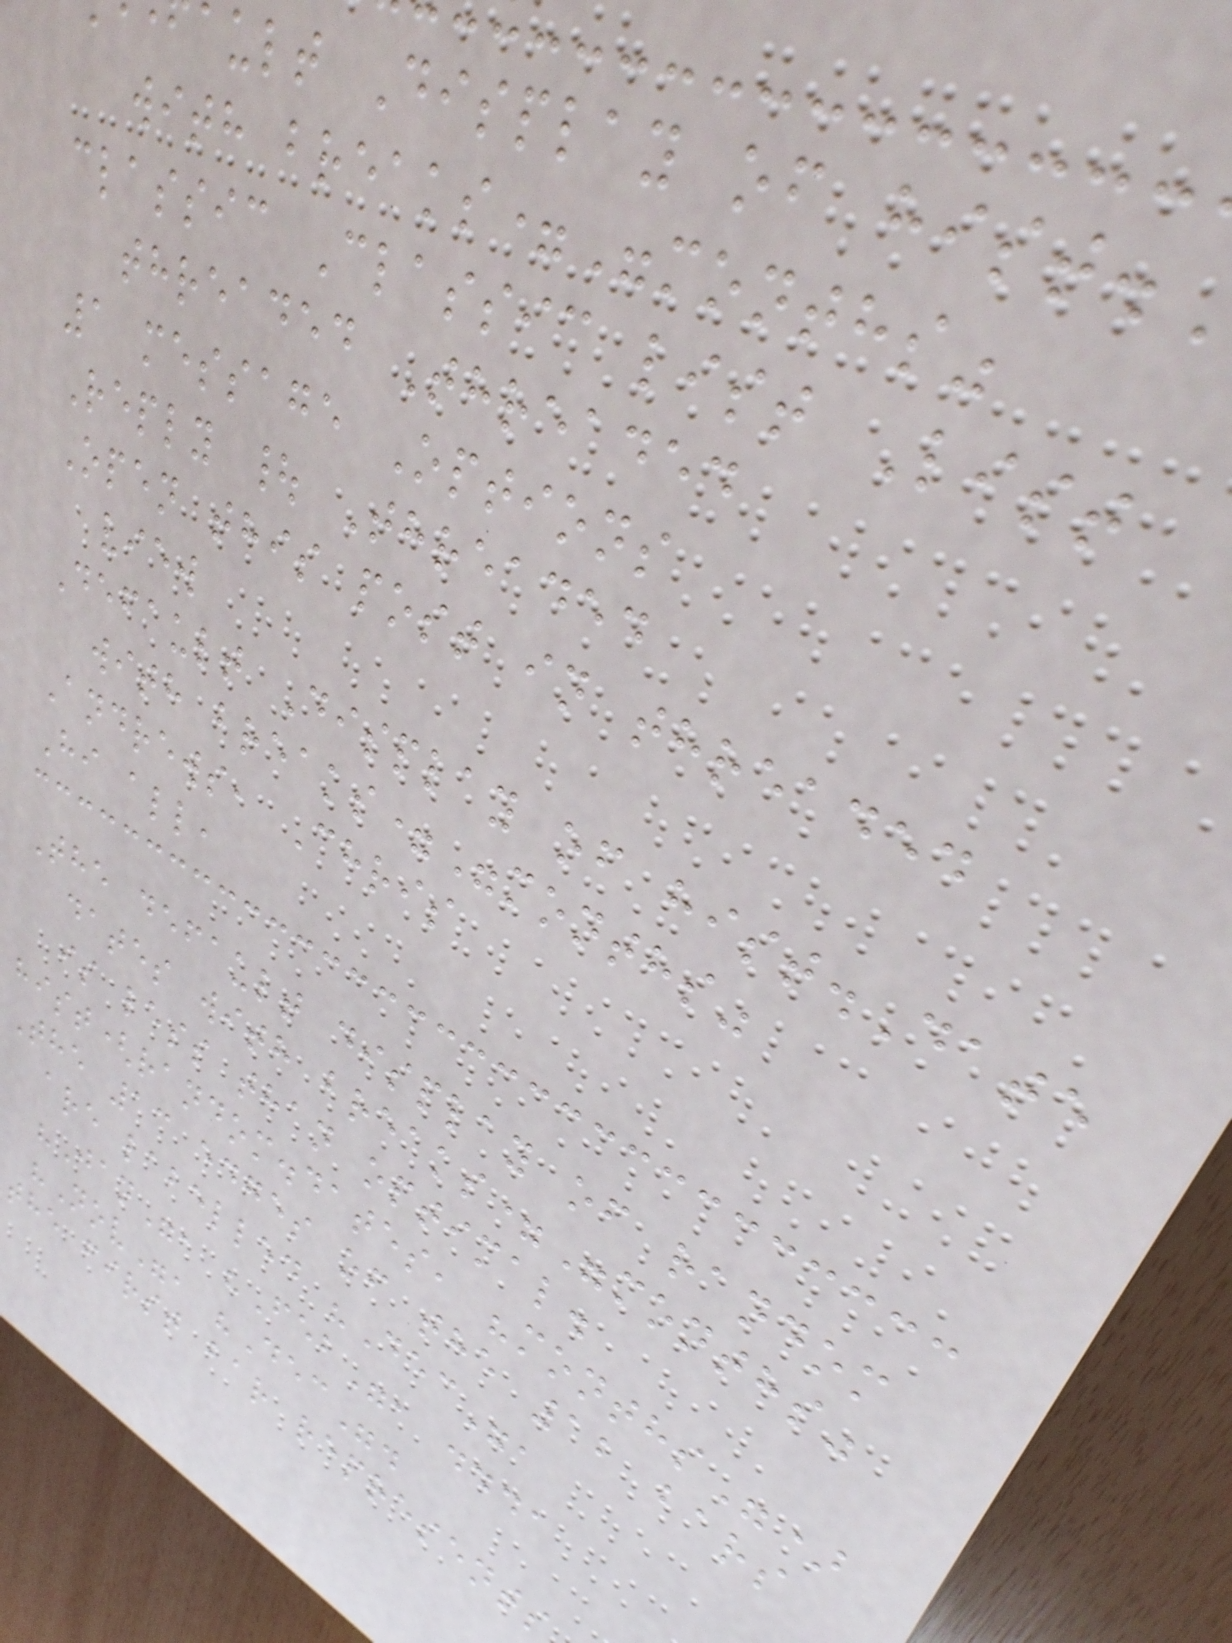ault Display of hist.
with breaks="months"
classic Classic list List
threaded Threaded
1 message Options
Reply | Threaded
Open this post in threaded
view
Default Display of hist.Date
with breaks="months"
Andrews, Chris
Hi all,
The default display of random
dates with breaks="months"
is less than optimal.
hist(random.dates, "months")
The 13 edges of the 12 bars
are labelled "Dec",
"Jan", "Feb", ...,
"Nov", "Dec".
the first bar represents
